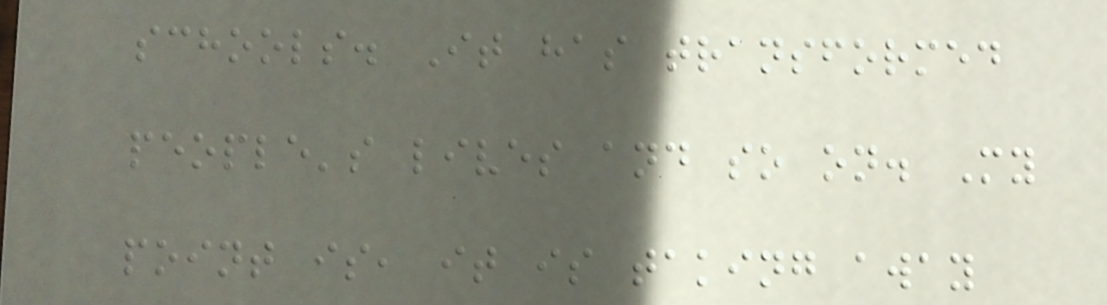schools. It has transformed
people's lives and so on. My
point is, it is taking away
